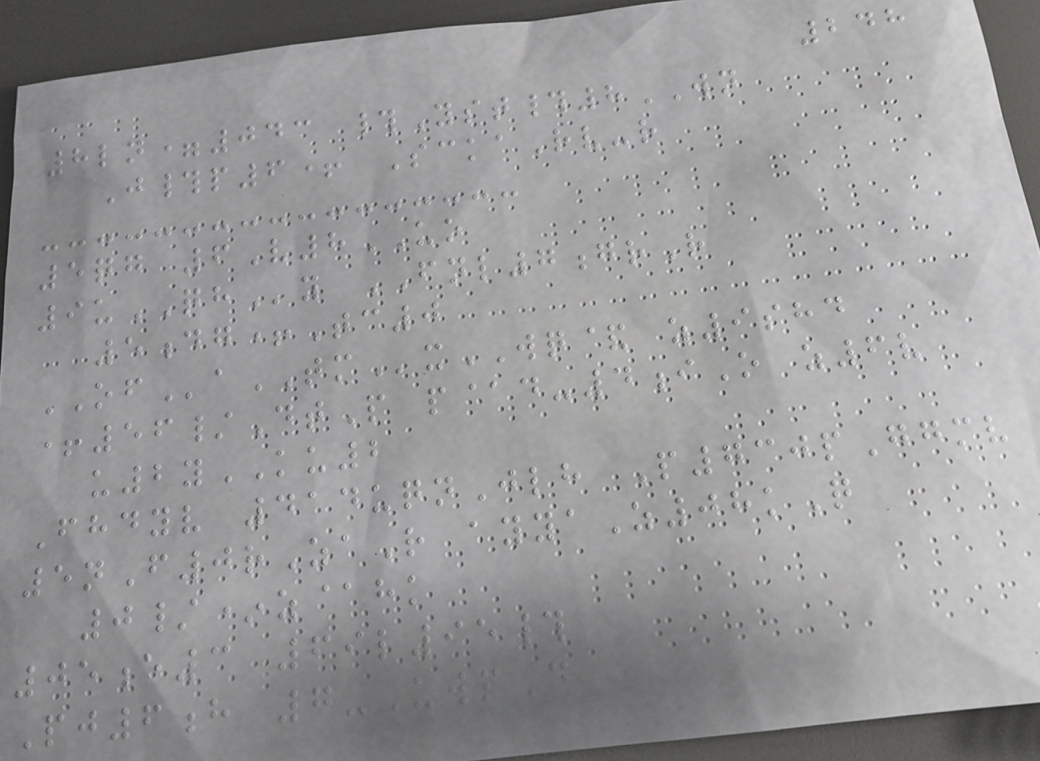248
8ln=043 #Yst#8WN
J#p6+ SckaRv-r
5qg 6V8UO
9uQHy FNL7grR
5dg+Tc0
OFaTMxWQ& z9shd
+56/DtP p@d-4iO z6v
u2yKU2
Fhdyv 414uqnJlh P730pGgmv
5nF0rZaR ayyaZ08kQ
0/*z@hk
05e3 69l95#
Pj6h 7-UwpD
